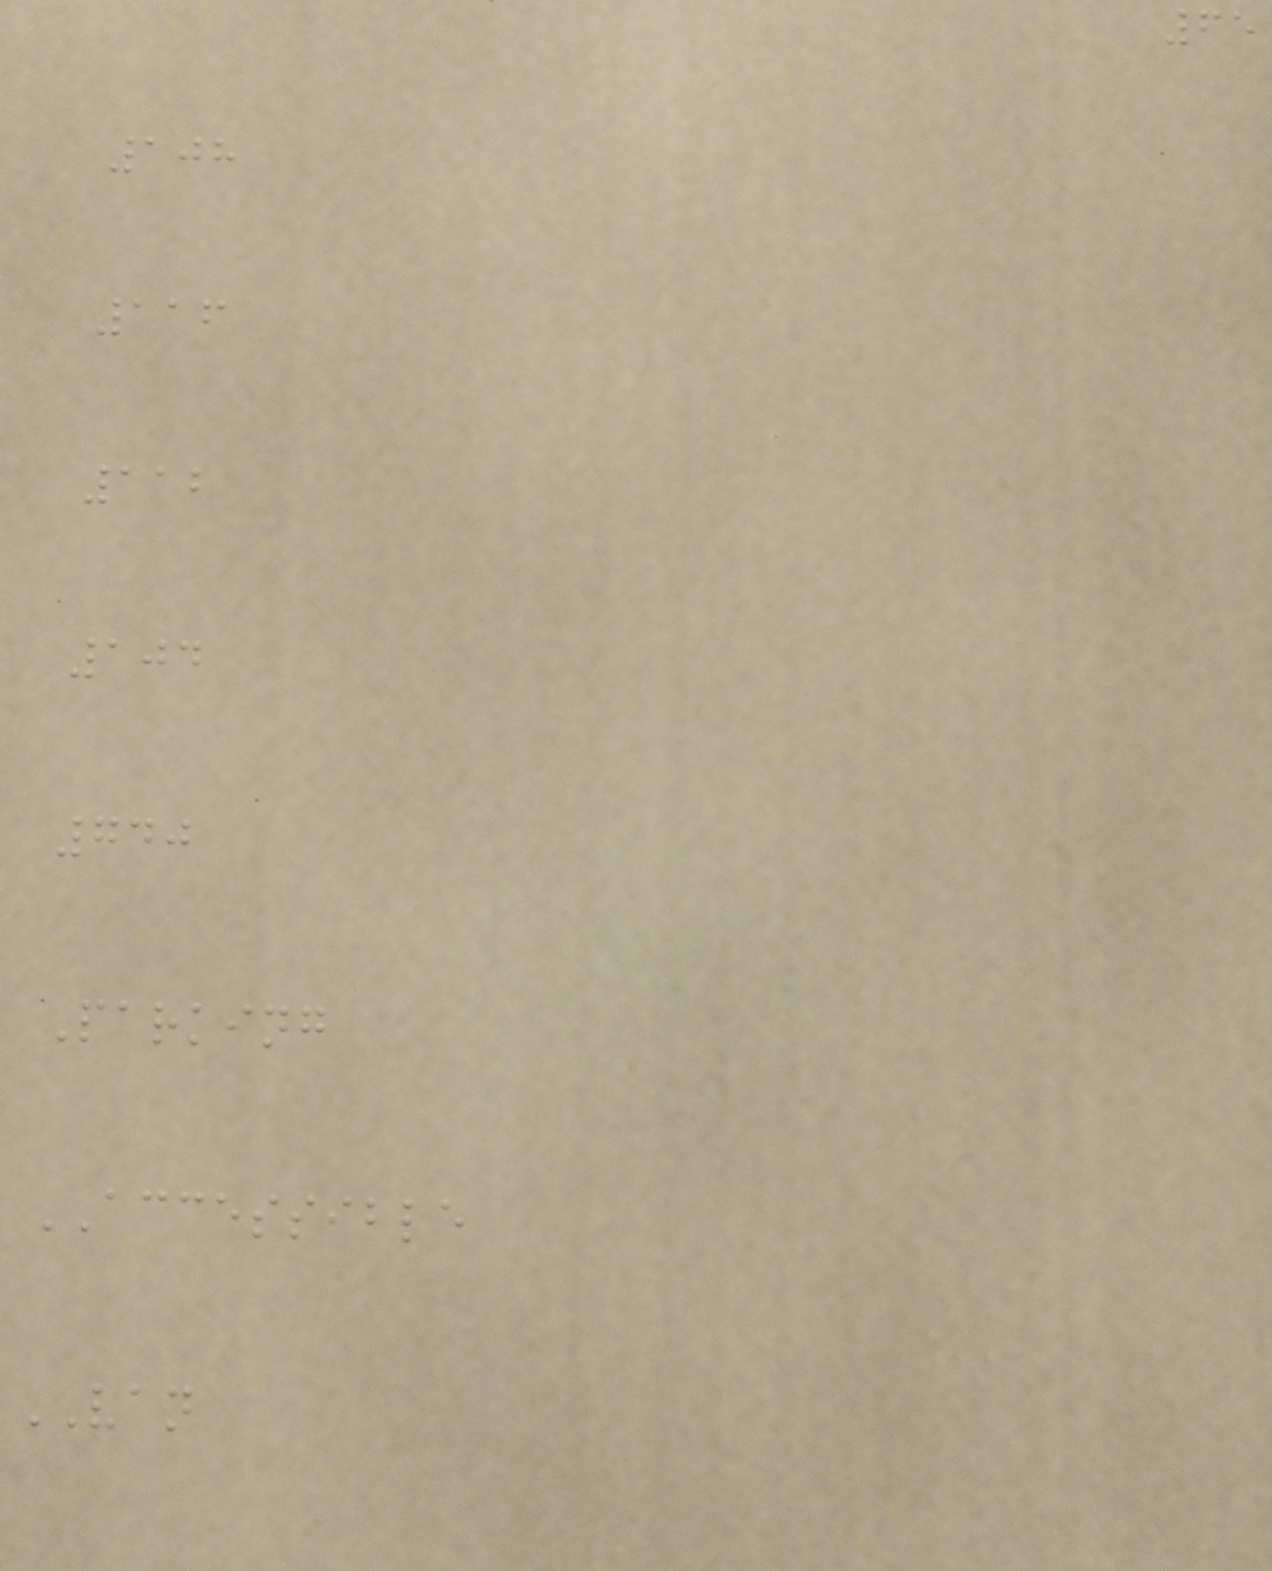65
108
116
112
104
740
Parking
ACCESSIBLE
VAN
